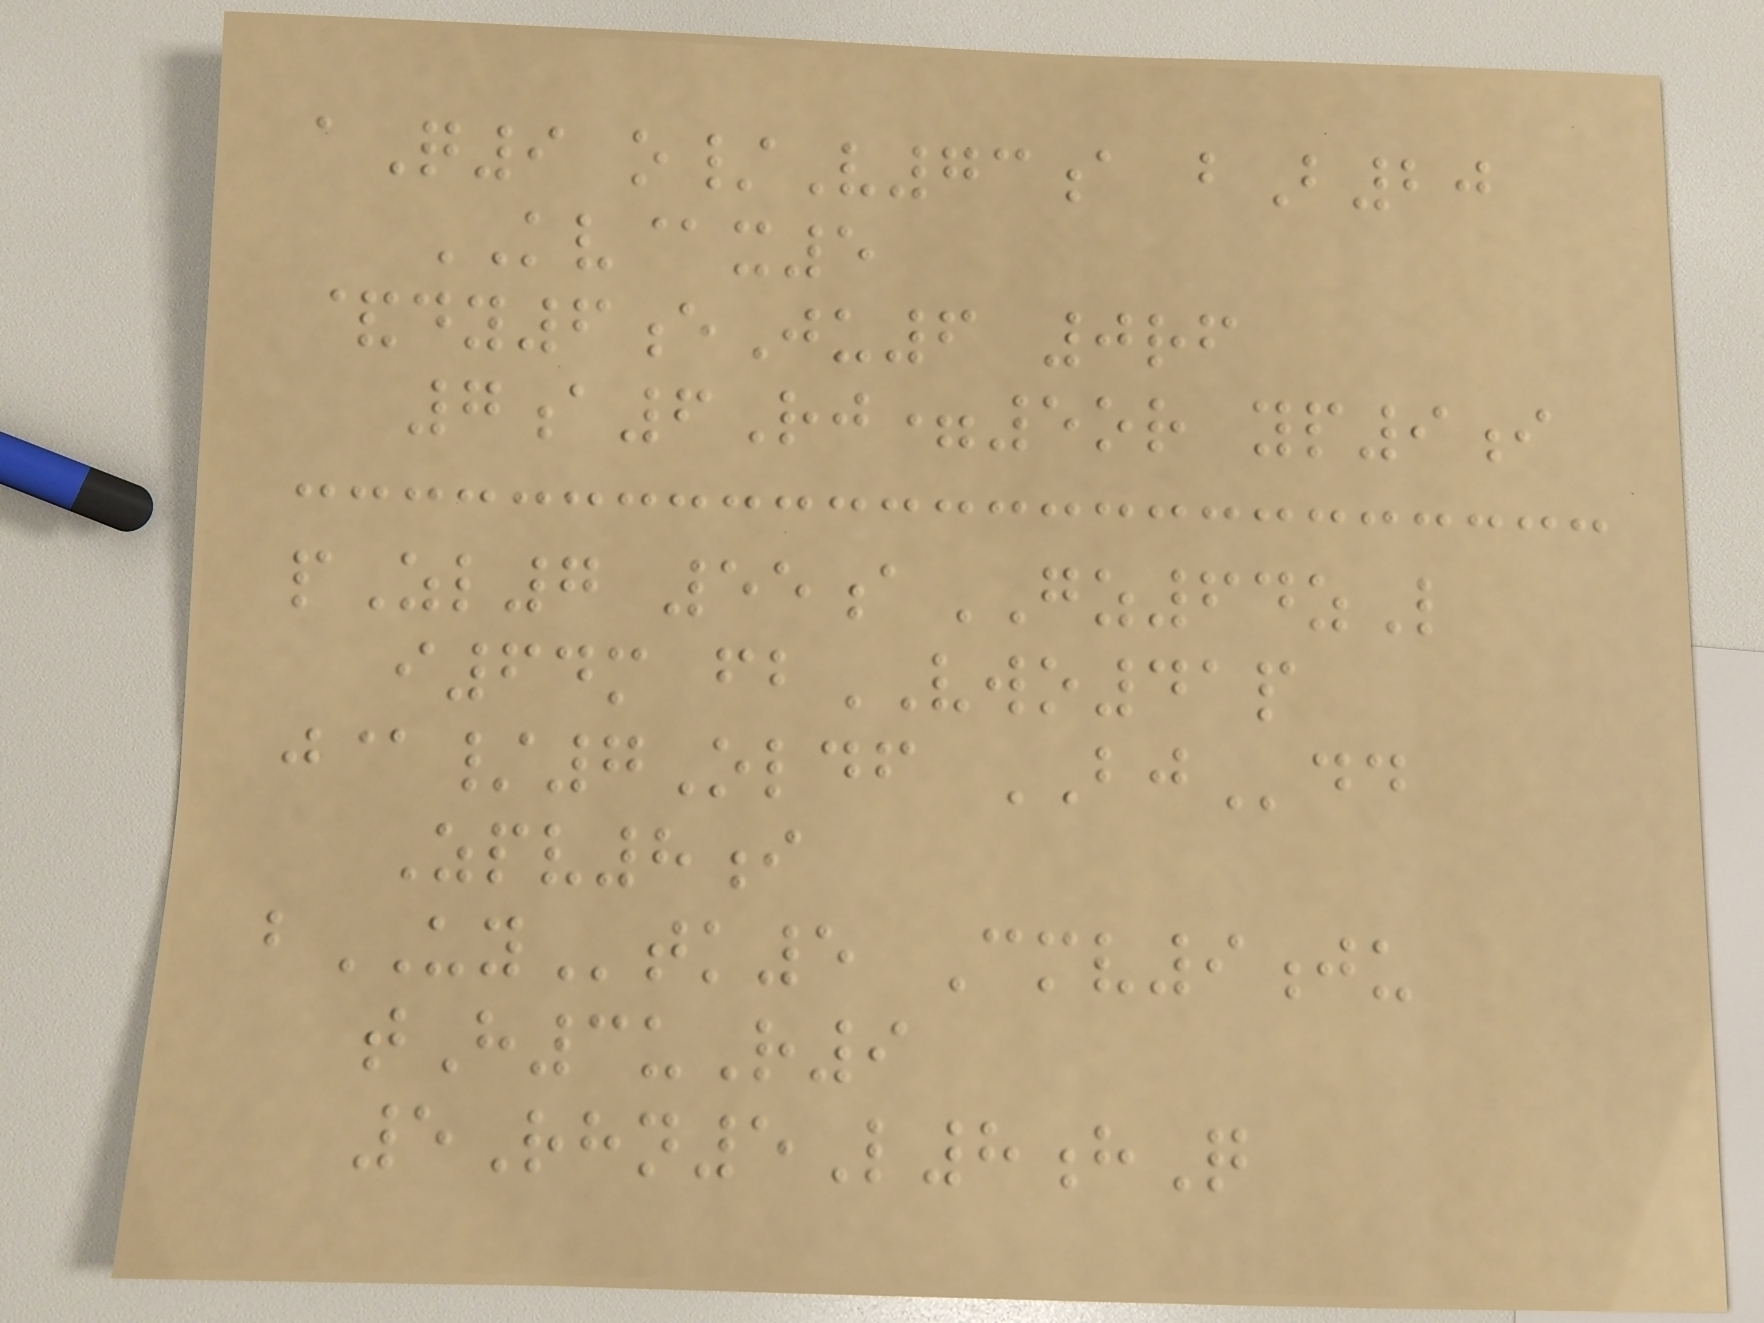aQ9 o/V73a bB20
KV@x5
&dy6eJu6 0rf
7a6Rj=5or yp9i
pZl7 55aGZ64zL
i64m fbVWO41p
j@/7Oldf BJdd
Zpv8i
bUYtk5 Cmv9ju
tH3uR9
5Rhn5L8hQ
